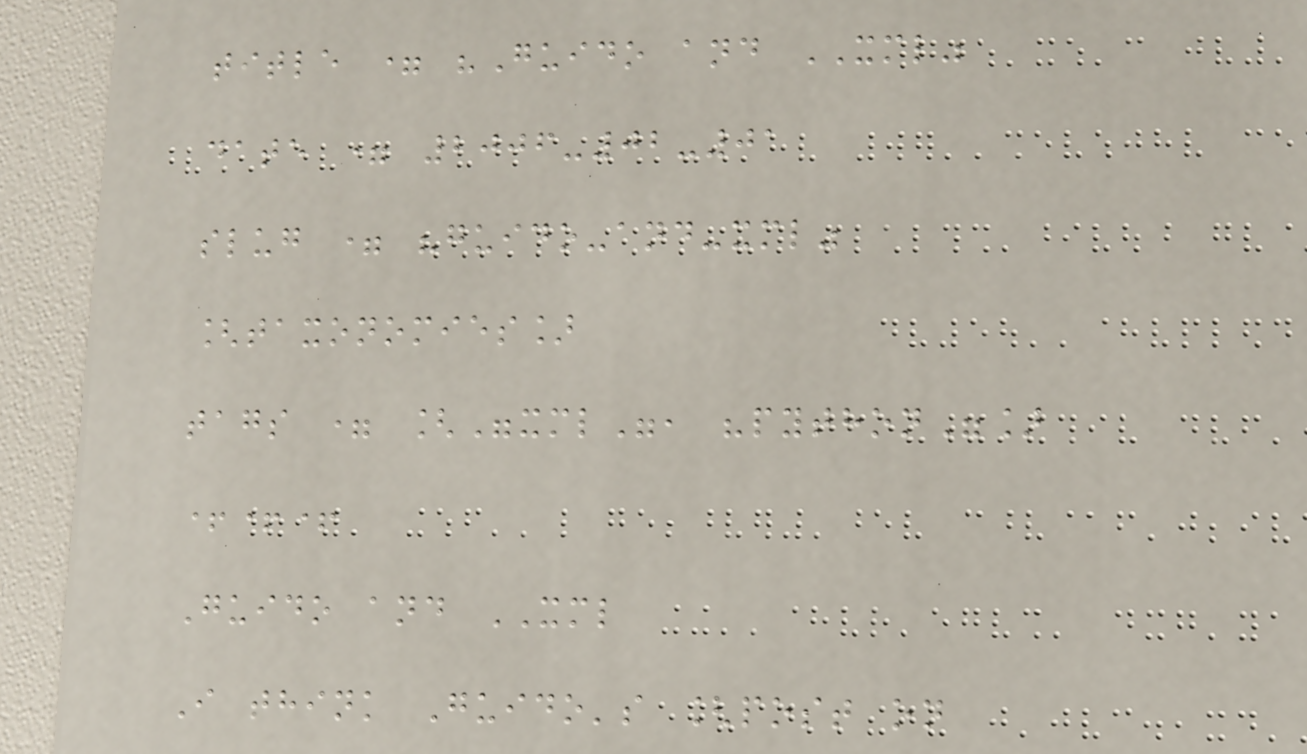title = "Guido and XML"
date = 2006-02-01
slug = "guido-and-xml"
[taxonomies]
tags = ["xml", "python"]
+++
Guido and XML
I think Guido's [post on
